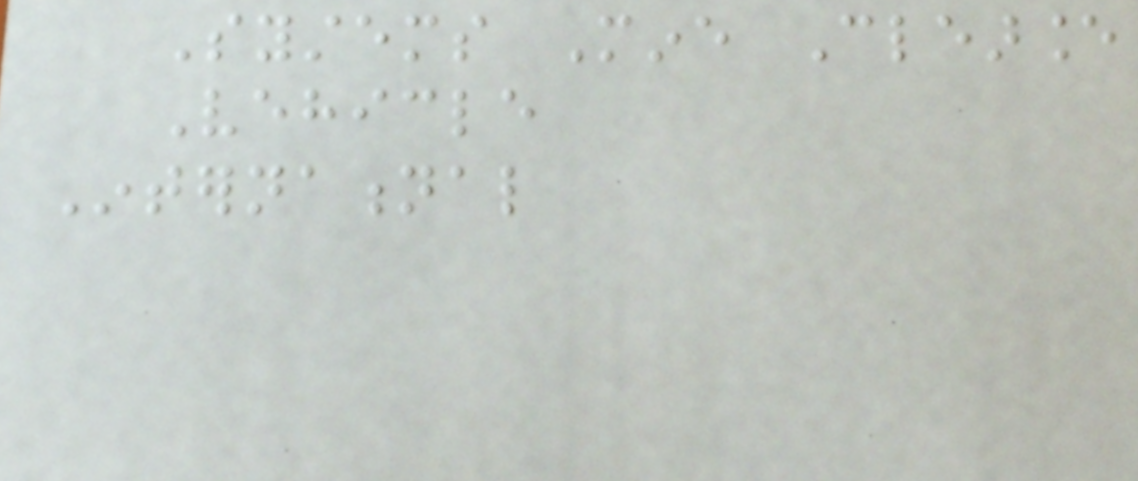Systems Mine Clearance
Vehicle
International
